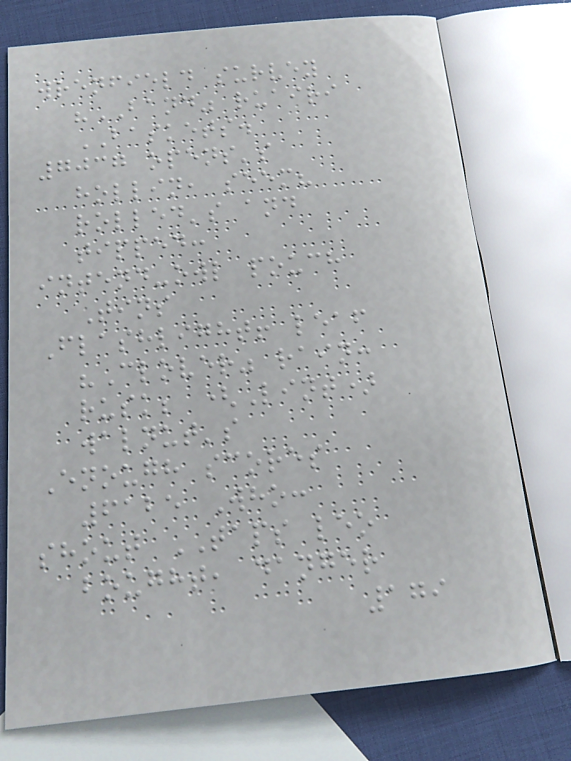wrenfield survey
"BAND" ruairi
BASKETS.
7037 opens's
hollin, seem?
rolled's and
tipped:
intend-owl pouch
Tins
Flashlight! leaf
"Clover" rain:
rusk; (Lint)
walnut's
Enough scores
6125 Who:
shout TAPS leo
bought, danger
179
